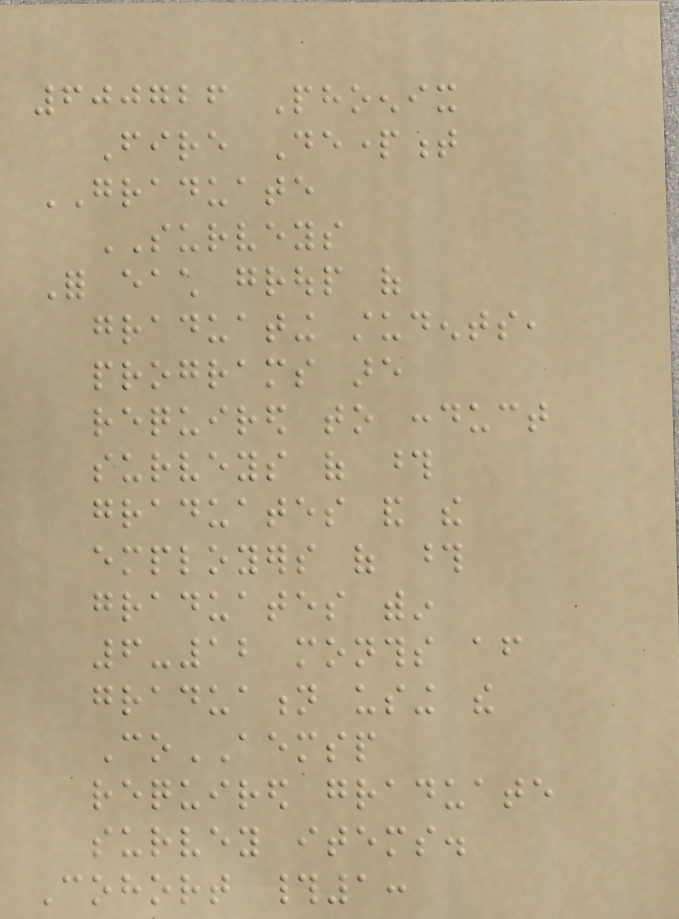600726 Phoenix
Fire Department
GRADUATE
SURVEYS
For each group of
graduating students,
programs are
required to conduct
surveys of those
graduates and the
employers of those
graduates within
6-12 months after
graduation using the
CoAEMSP
required graduate
survey items.
Cohort #1:
